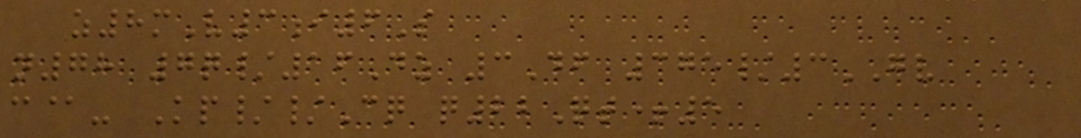z8mV3i6S
n78 7q/16Dz 3Df 375/3GV
c@- Kp//Cq q22Qt+5
